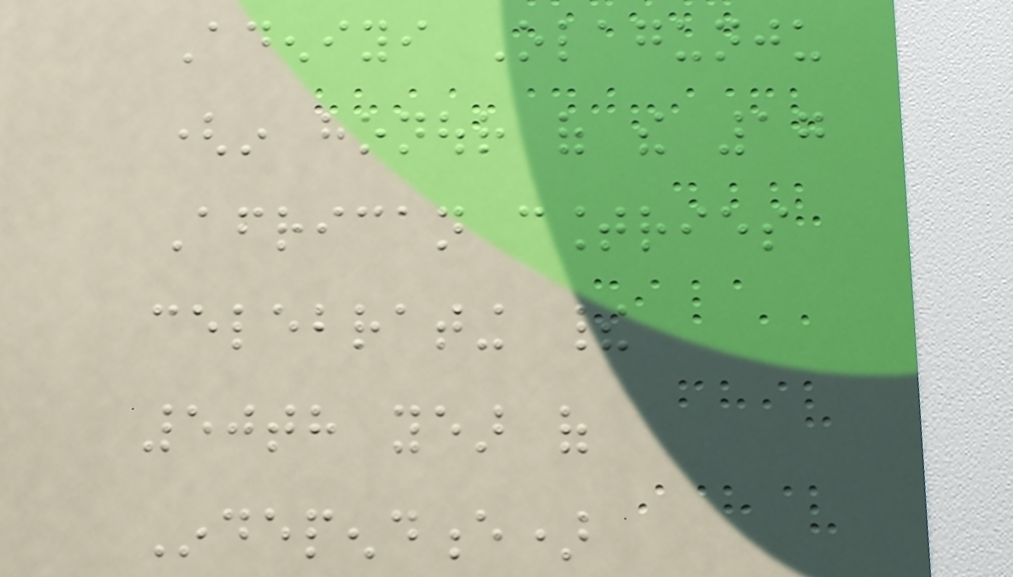Adeniyi Olagunju
(in honour of the 17
African countries
celebrating their
50th year of
Independence)
